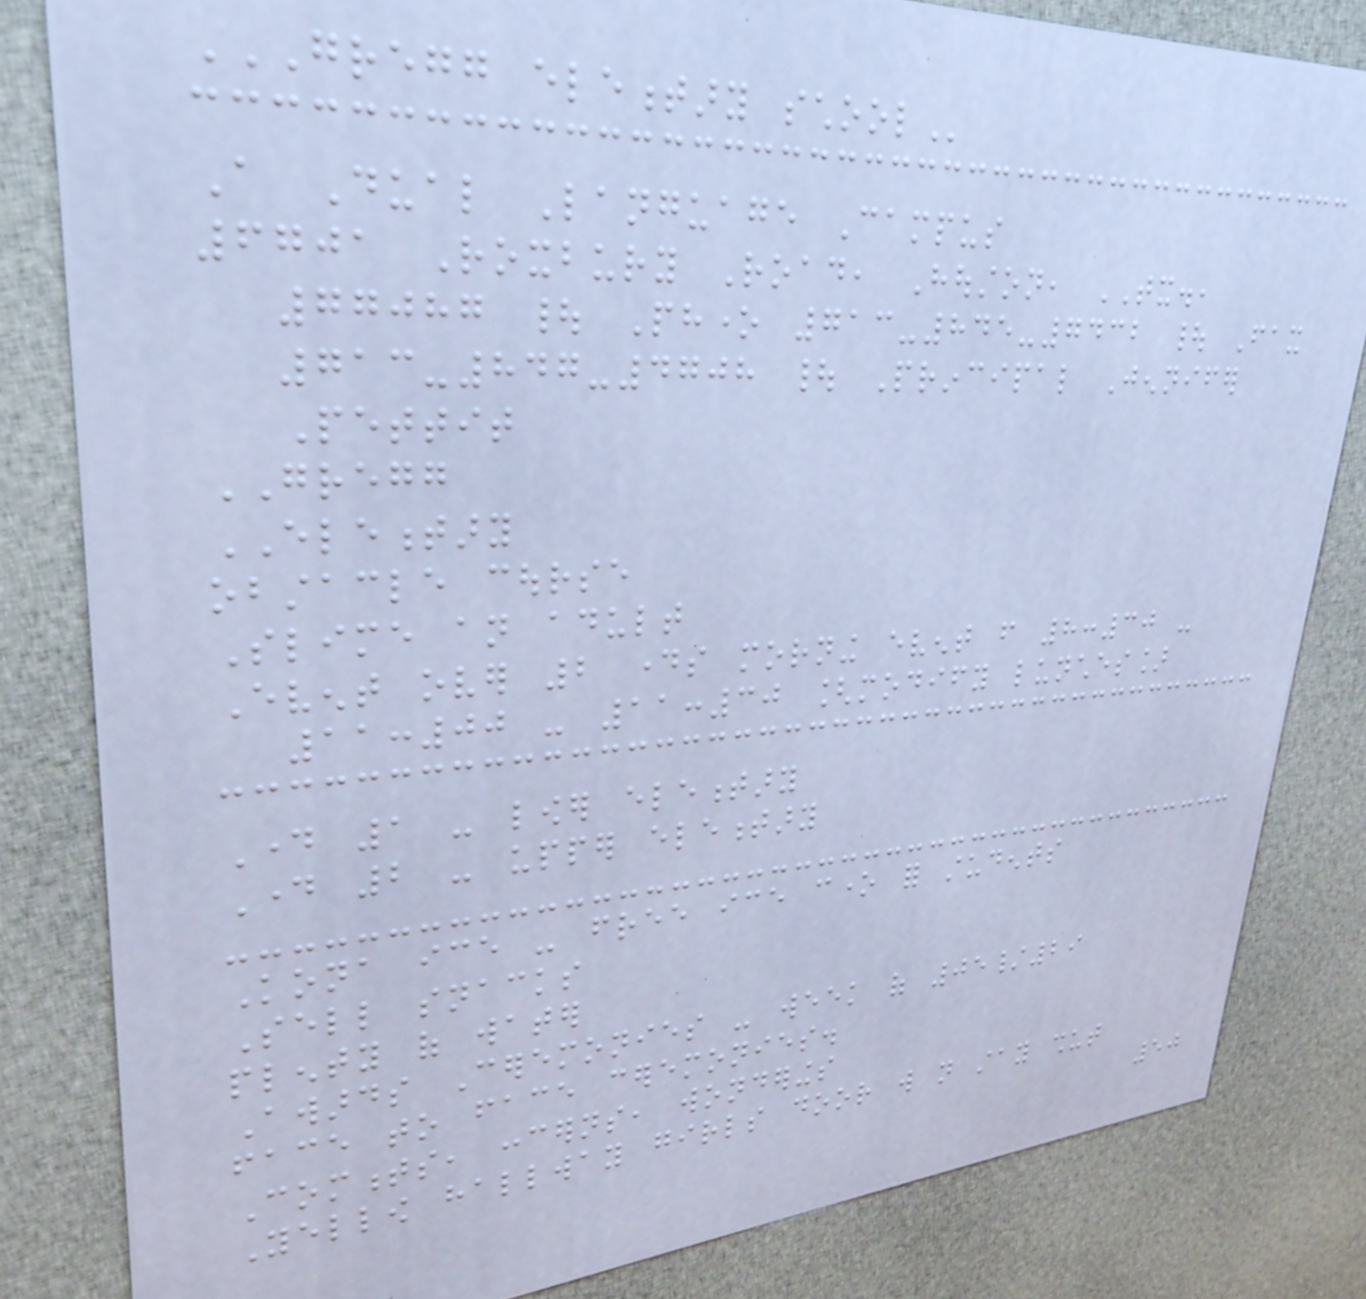GREGG ELEMENTARY SCHOOL
A Dual Language Campus
6701 Roxbury Road, Houston, TX.,
77087 | Phone 713-845-7432 | Fax
713-847-4708 | Principal Jennifer
Pettit
GREGG
ELEMENTARY
obstacle course
Slime an adult
Event over 2 days morning event from 8:30 -
11:00 - 11:30 [modify lunches]
Day 1 - lower elementary
Day 2 - upper elementary
Kona ice - free ice cone for students
Sell snacks
plenty of water
Awards Ceremonies - week of 05/29
face to face ceremonies.
Comments, concerns, wonderings
Yellow hallway girls door will not stay shut
50
